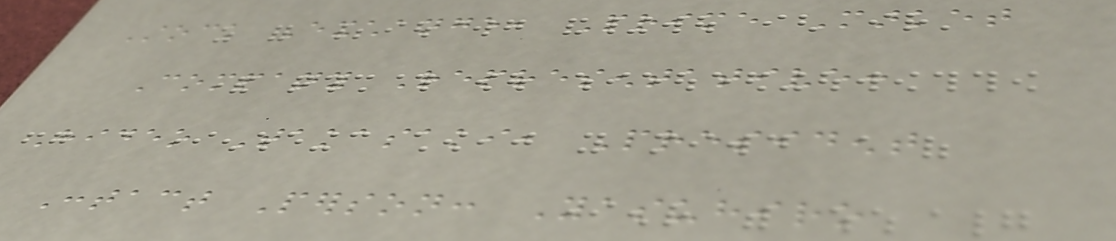Stock Exchange, Prime Market
Company Representative:
Hideo Takasaki, President
Contact Person: Yasuhiro
